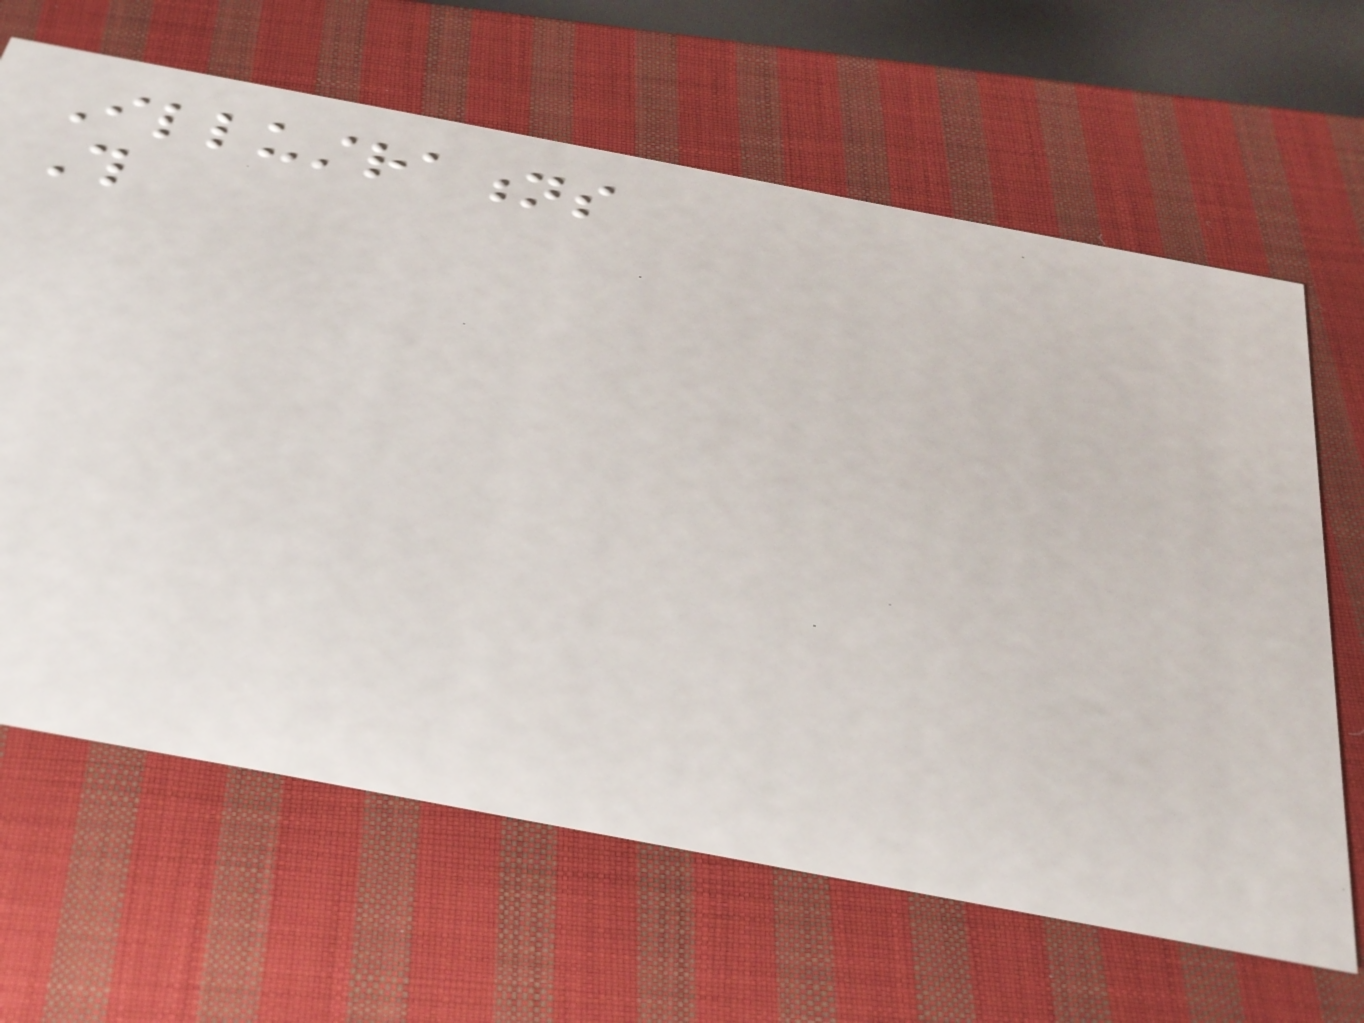Illustrations
This
